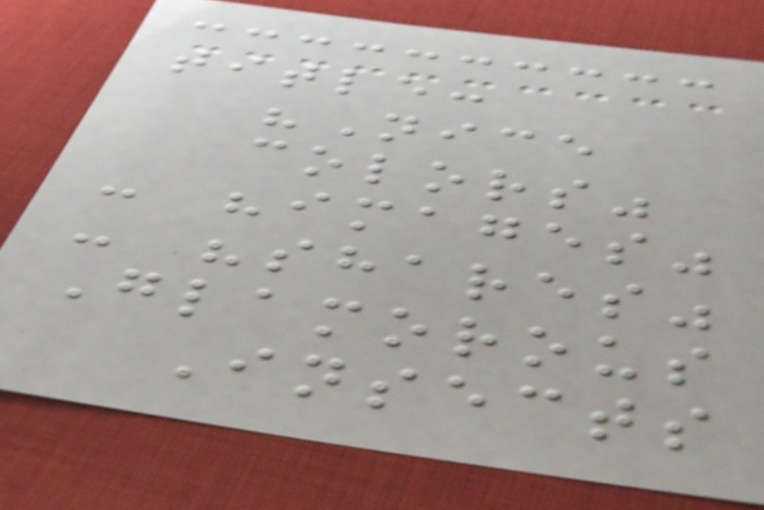title:
"Nice
colors"
- "images"
- "shares"
Glamorous
Insects
